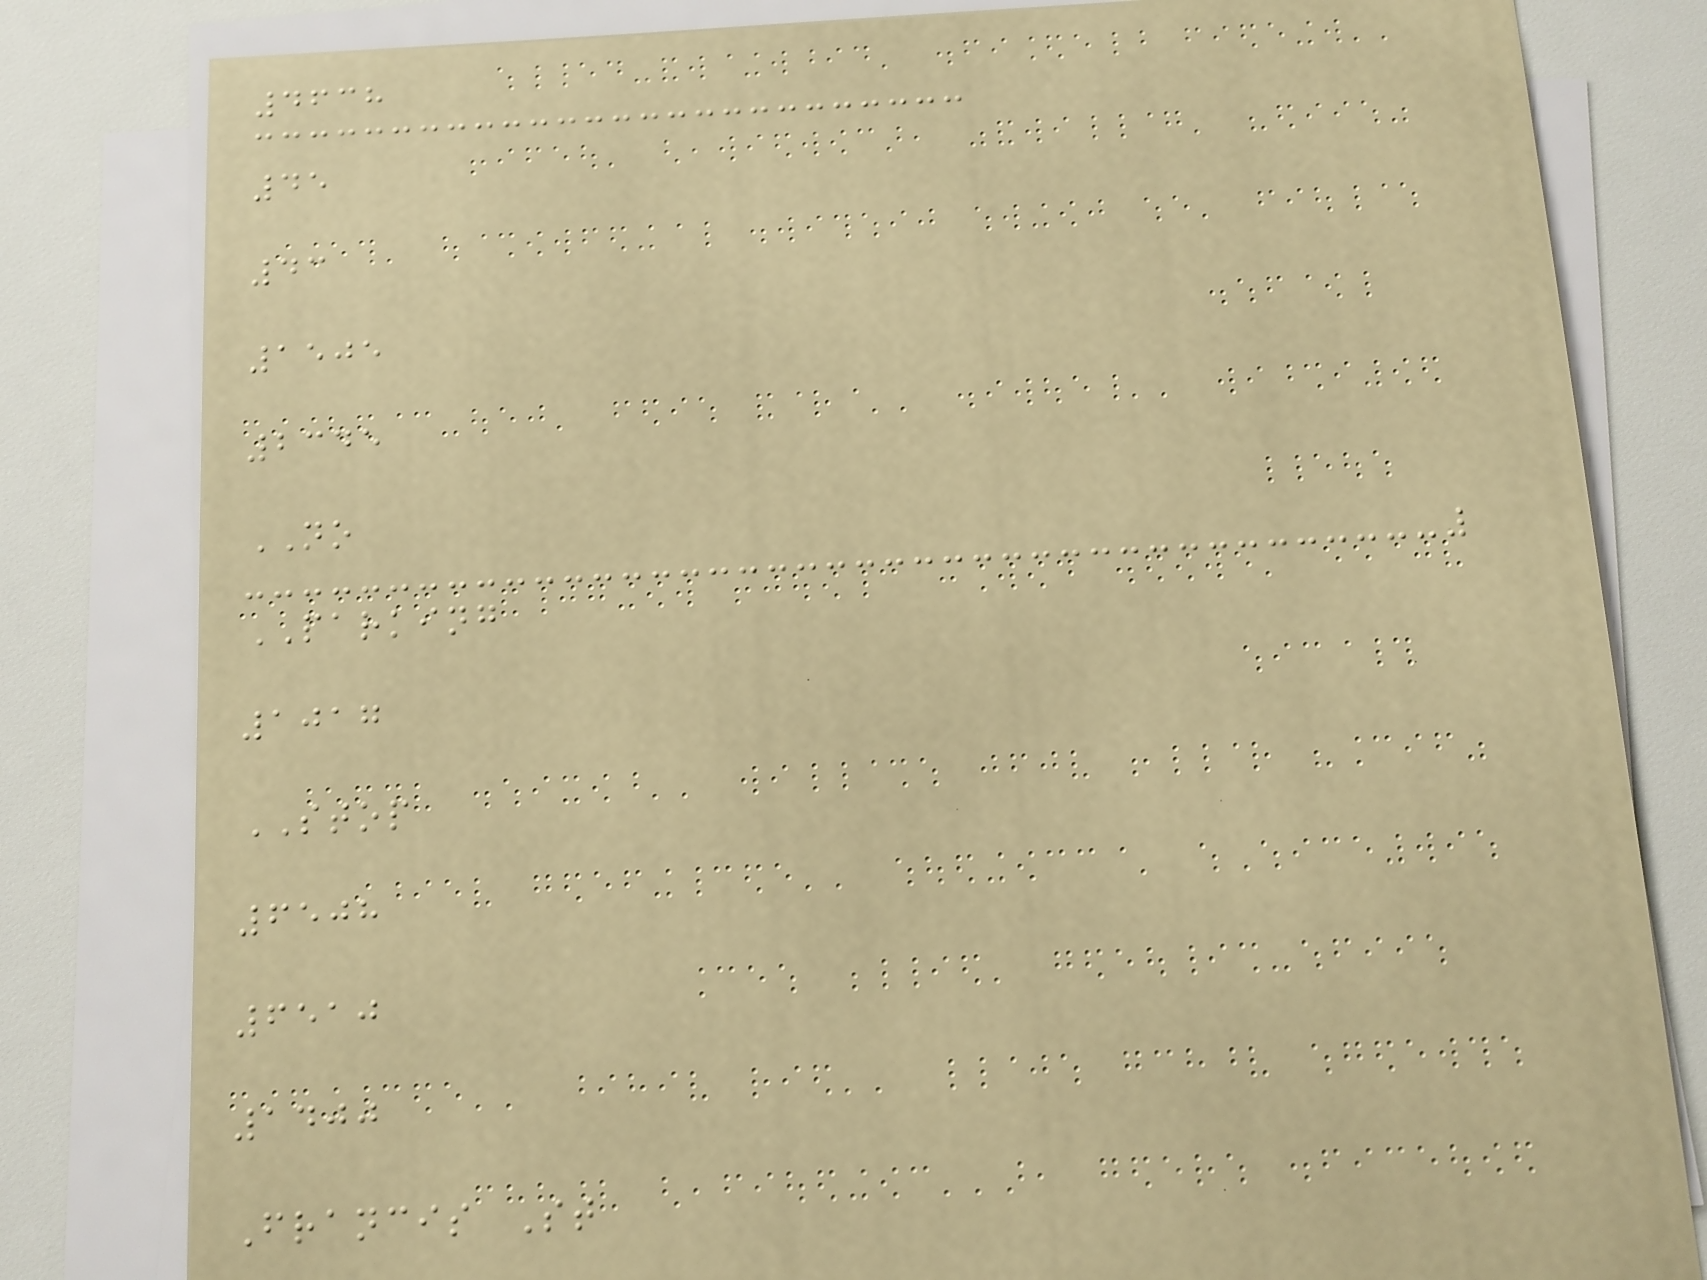4638
45
43
1505
2345
NO
PARKING
1017
STOP
6508
6510
1400
Francis St
